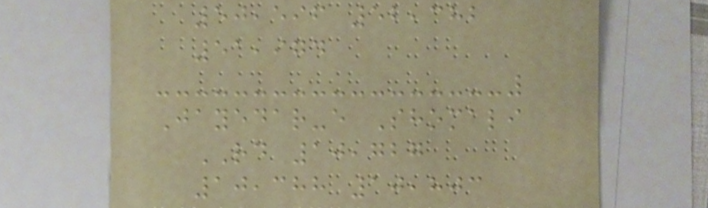50,596 52,382
51,974
Jayedar-e Shomali
RD 10,727
10,388 10,803
